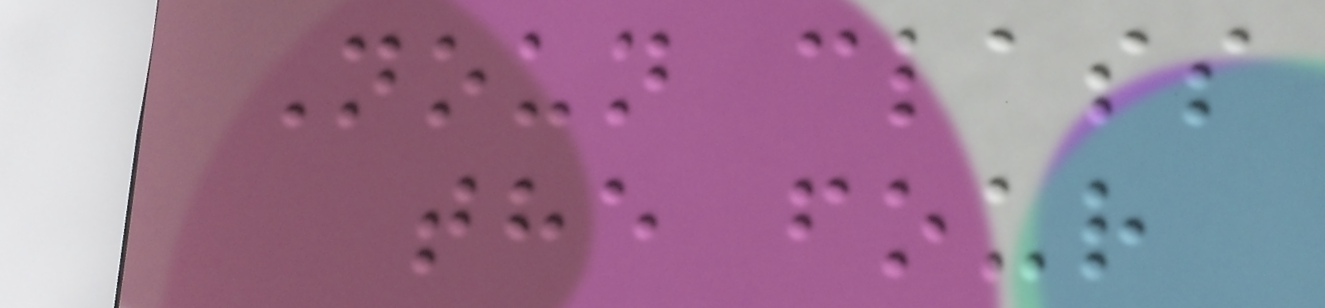Noun class
the four
